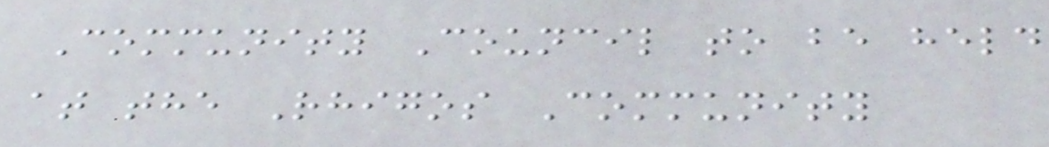Community Council to be held
at the Rhigos Community
